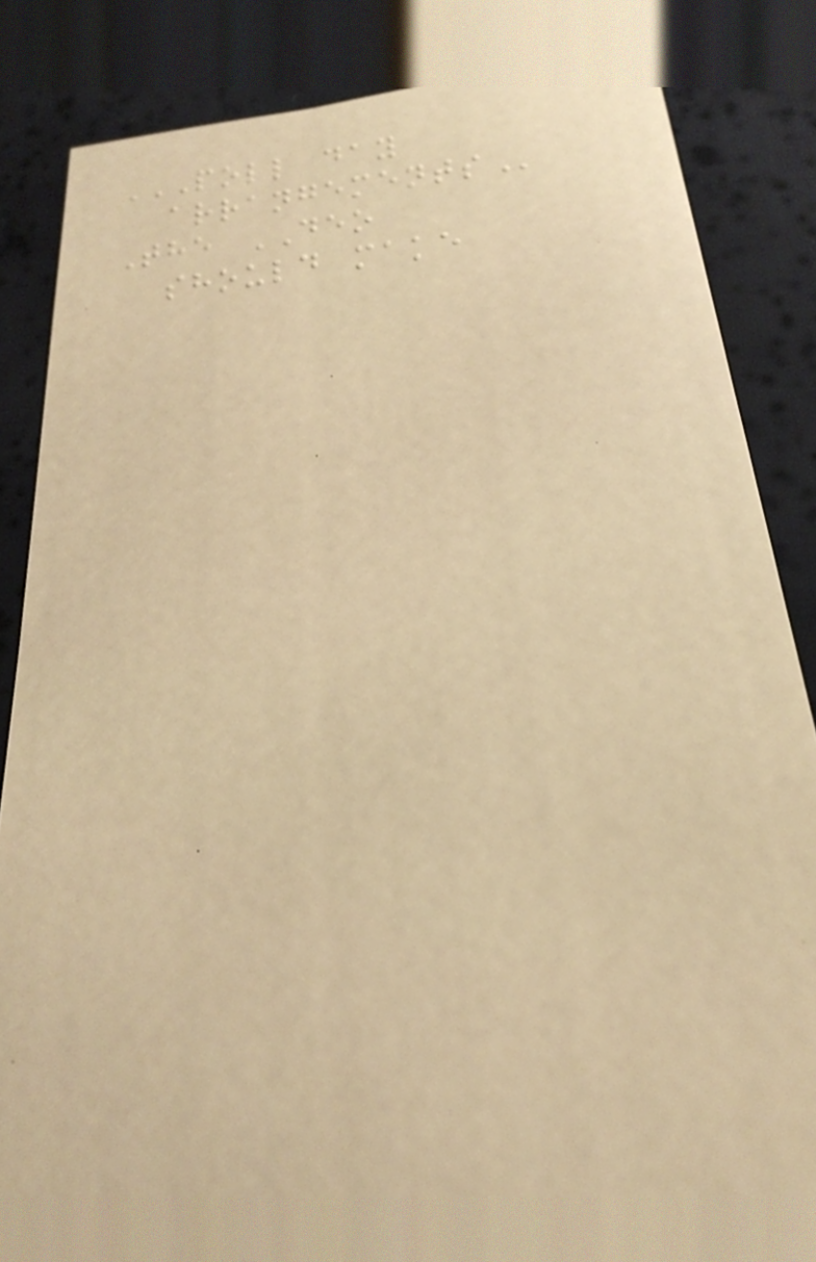POLL DAY
ARRANGEMENTS
The DEO
should make
